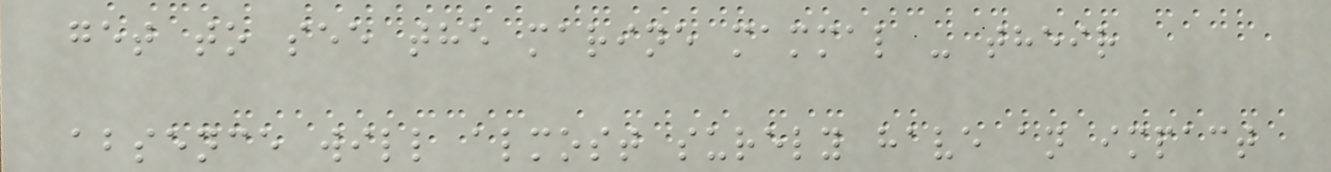get to see the marine mammal - their
absence will almost surely have an impact
